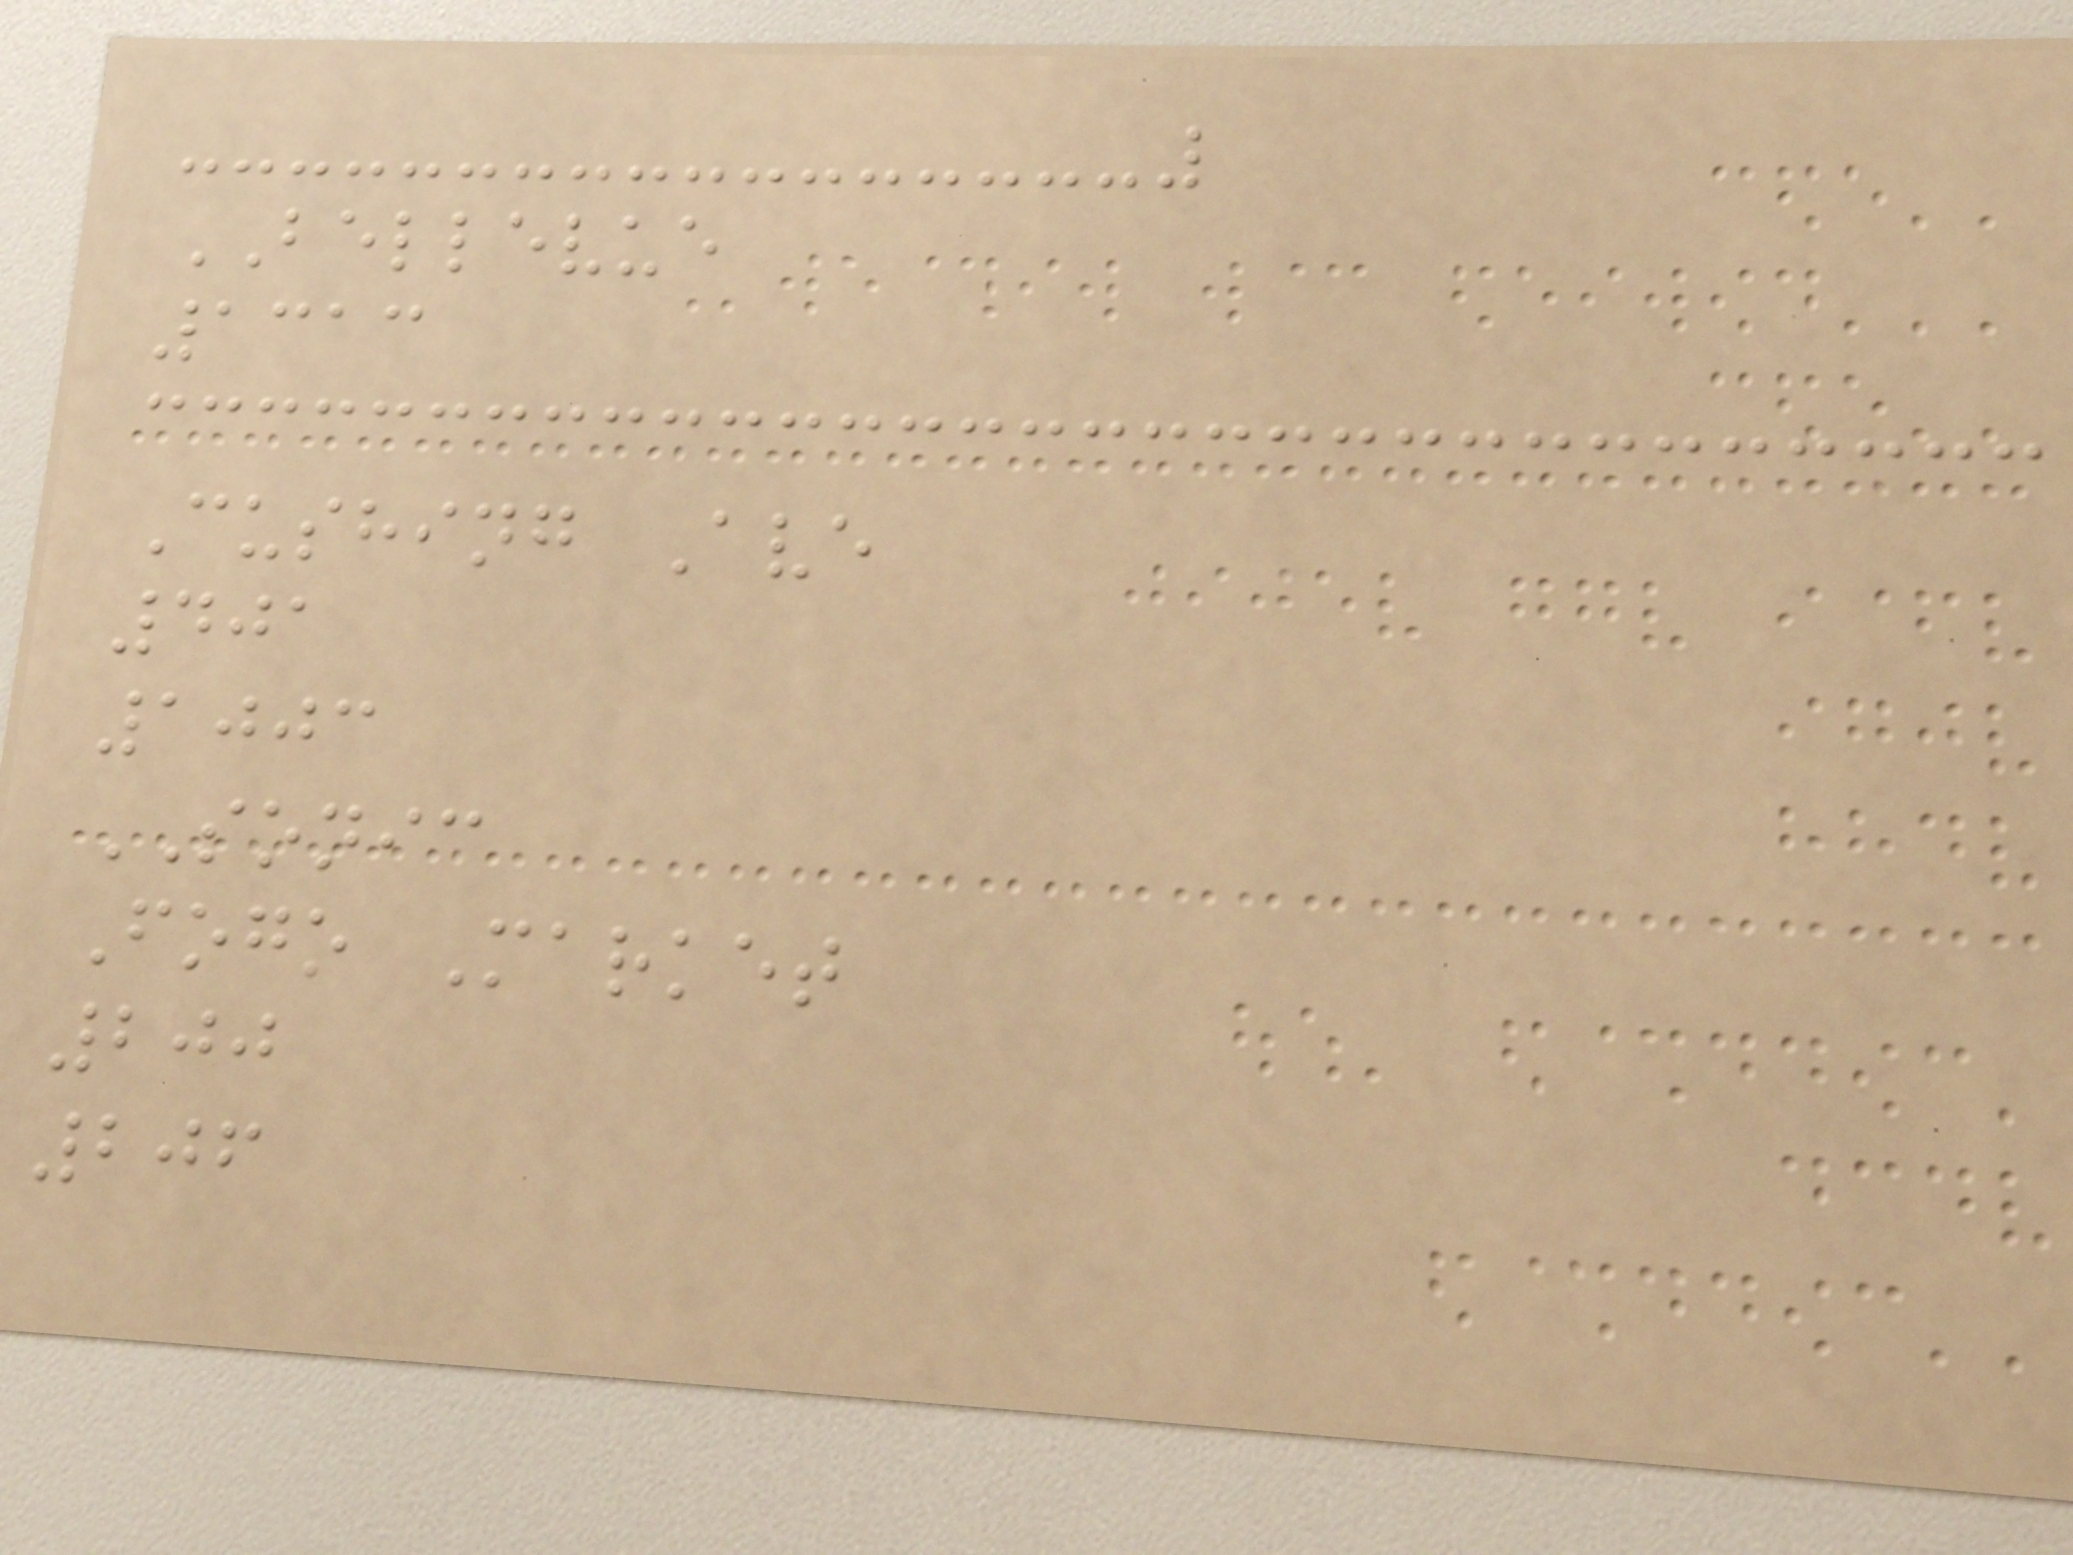BELLEVUE
1313
Cushing Ave
401
1003
SONIC
Fogo Market
200
206
